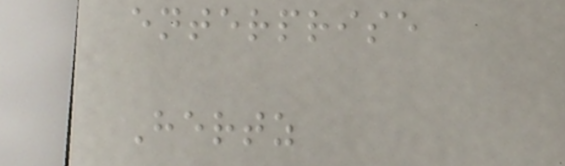enterprise
Hertz
